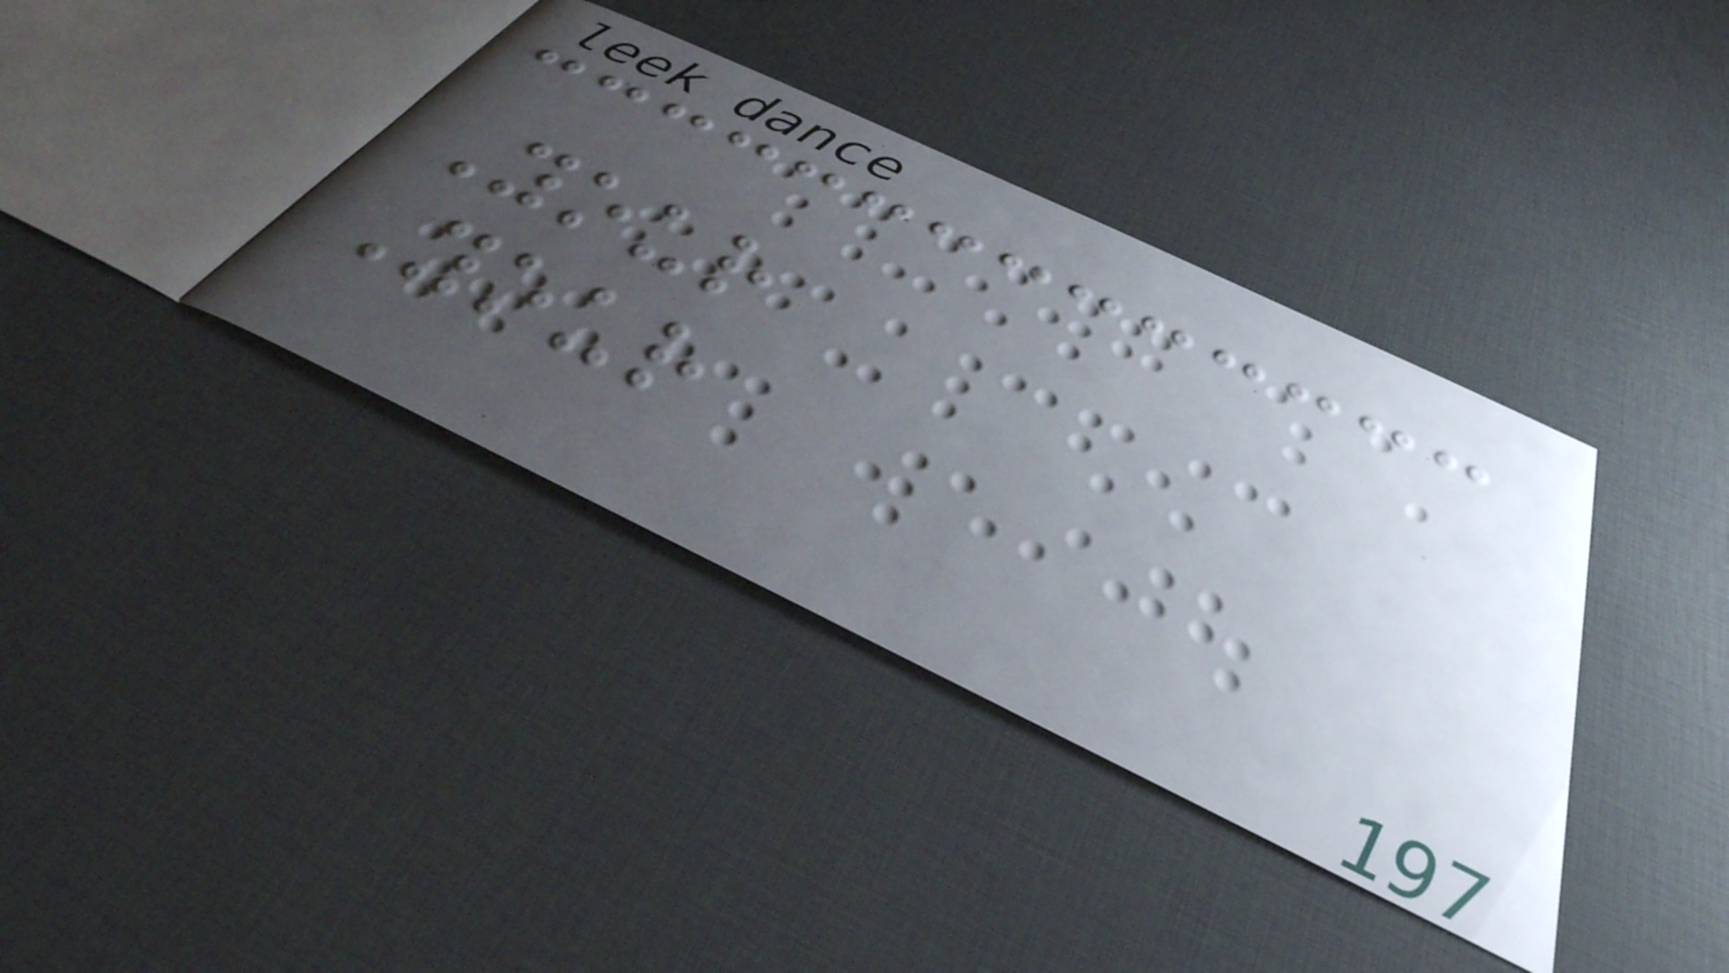Your
Your
